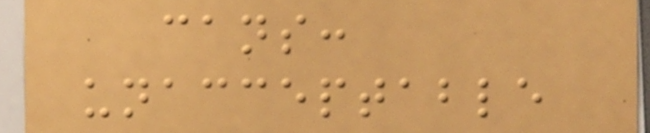cans:
unacceptable
